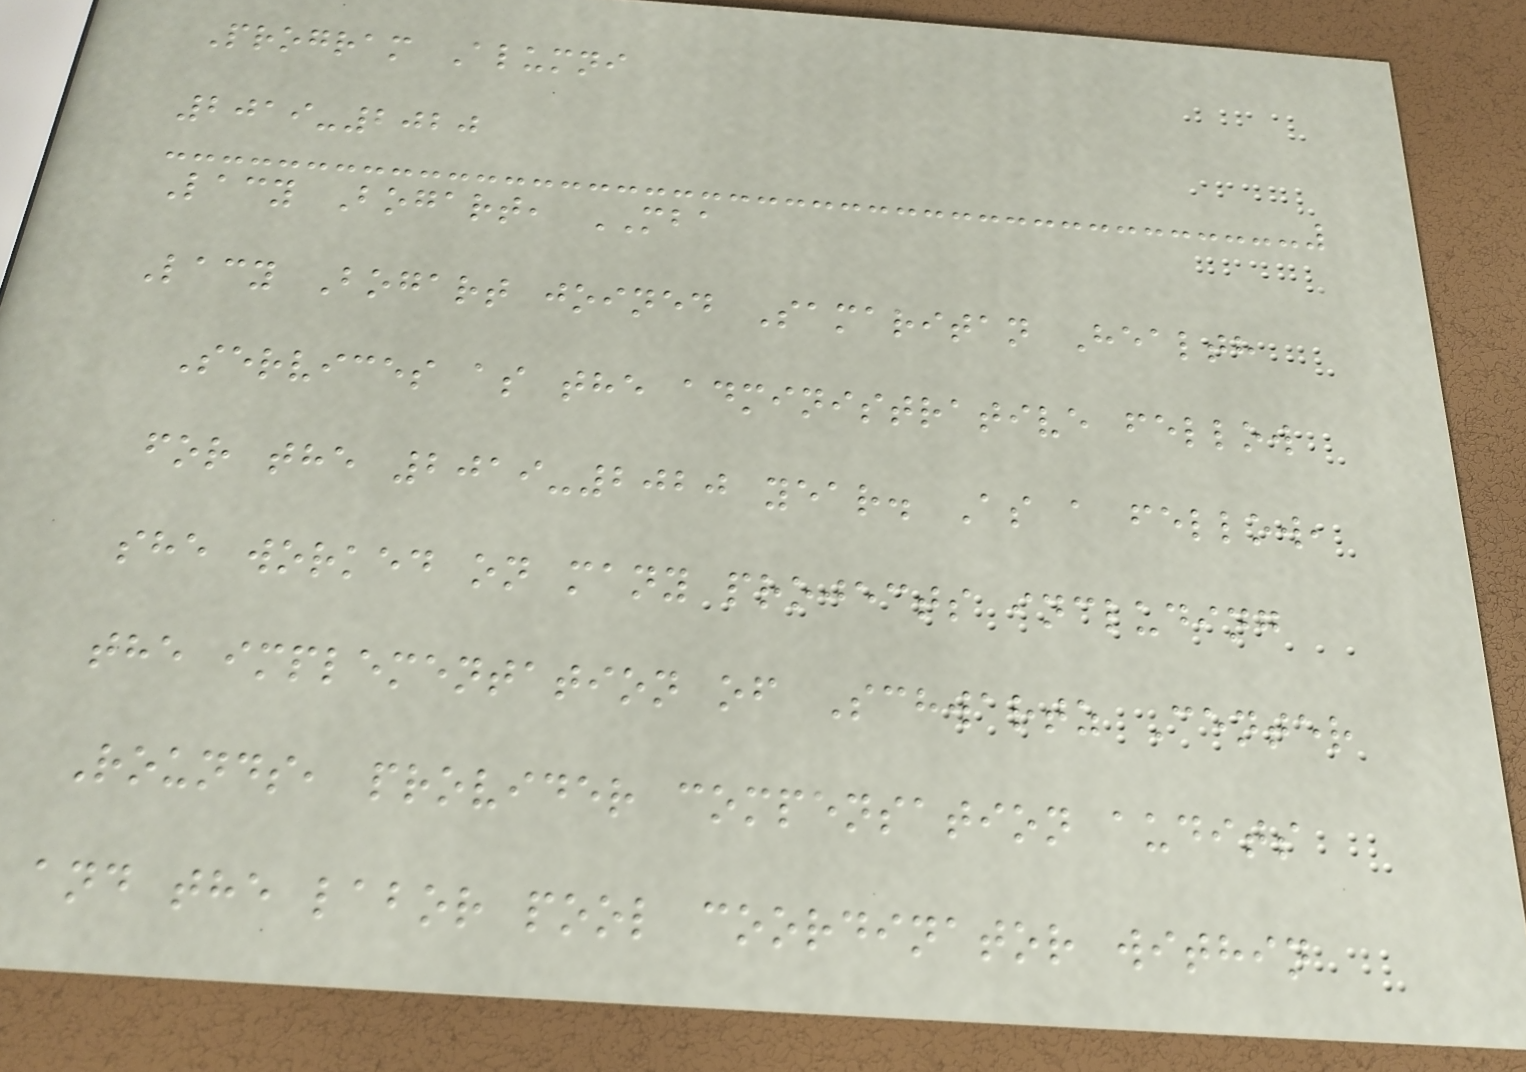Program Alumni
2019-2020
Lacy Bogart, MBA
Lacy Bogart joined Samaritan Health
Services as the administrative fellow
for the 2019-2020 year. As a fellow,
she worked on many projects including
the implementation of Schwartz Center
Rounds, provider compensation audits
and the labor pool coordinator within
